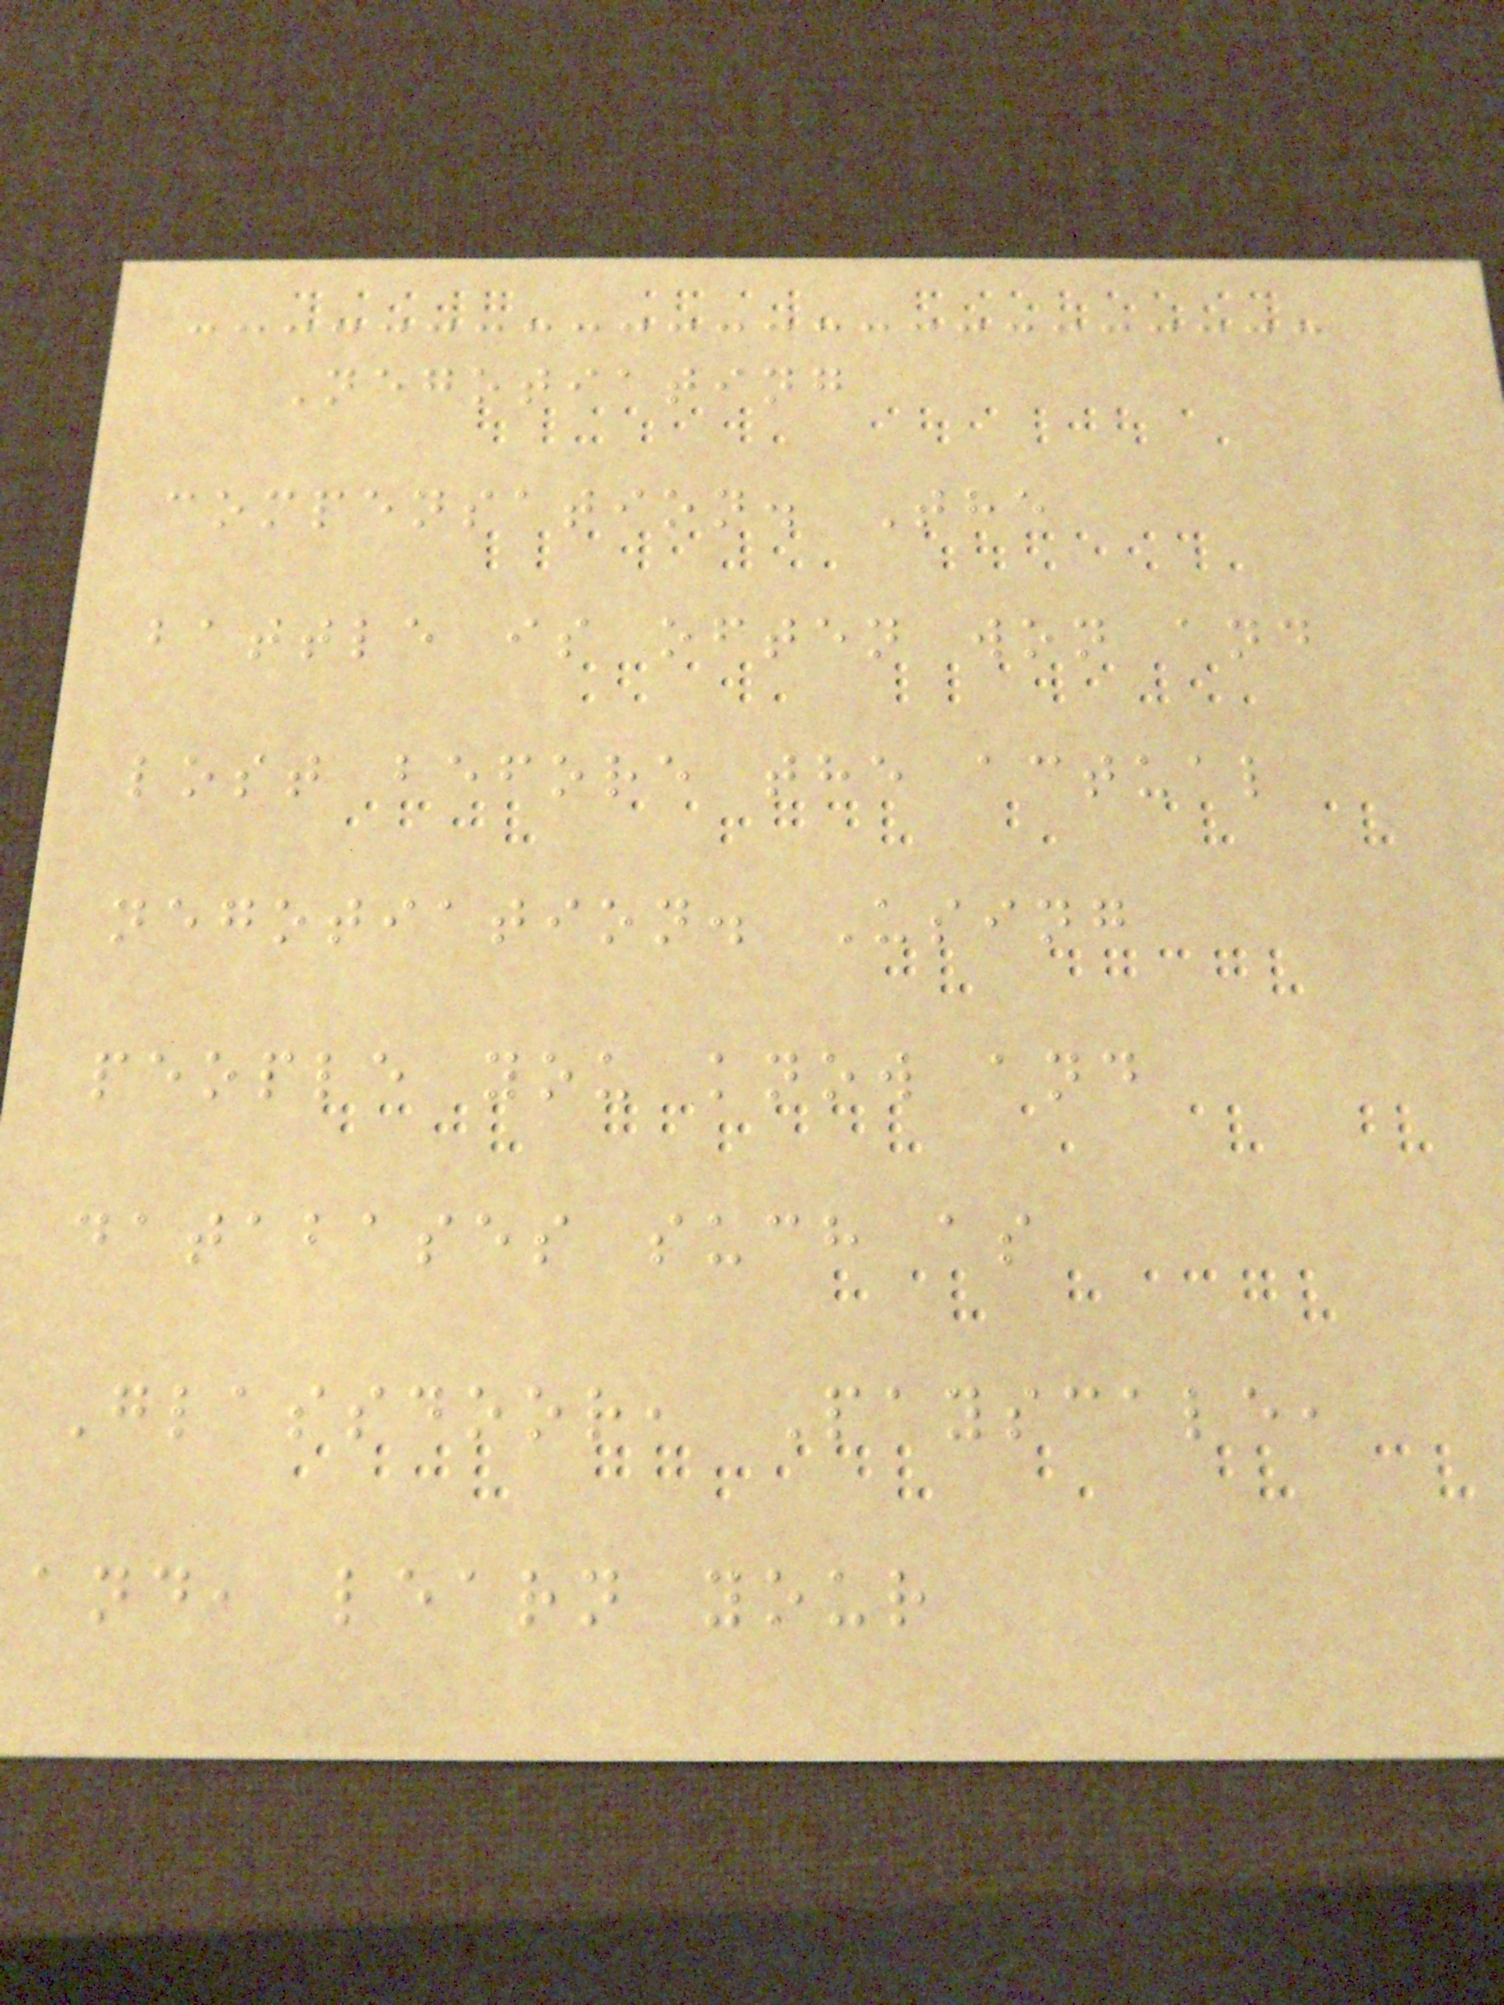Negotiating
compensation. The
battle is often won and
lost before the actual
negotiation. Using
people you know and
databases such as
Glassdoor, Payscale,
and, learn your
